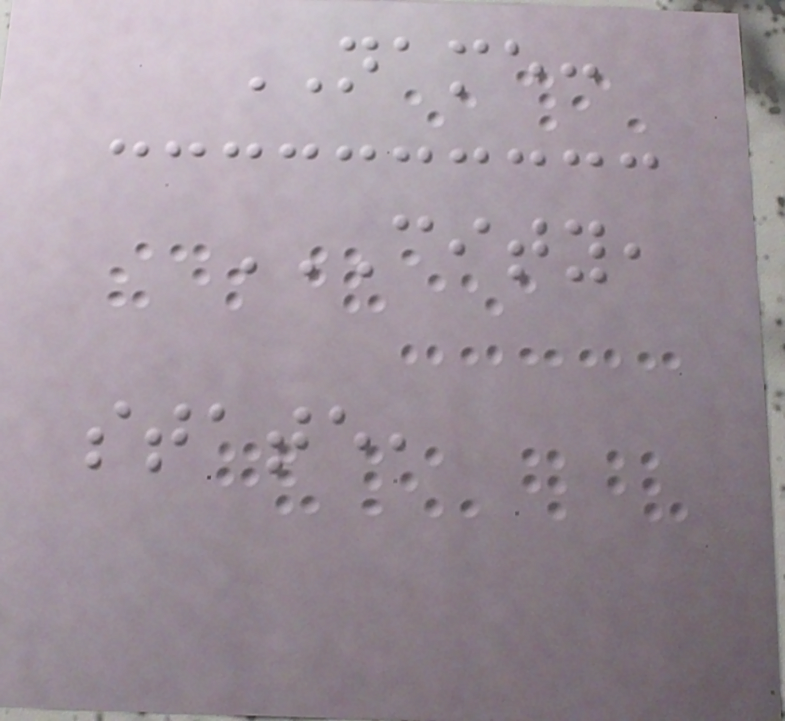NAME:
CITY,
STATE,
